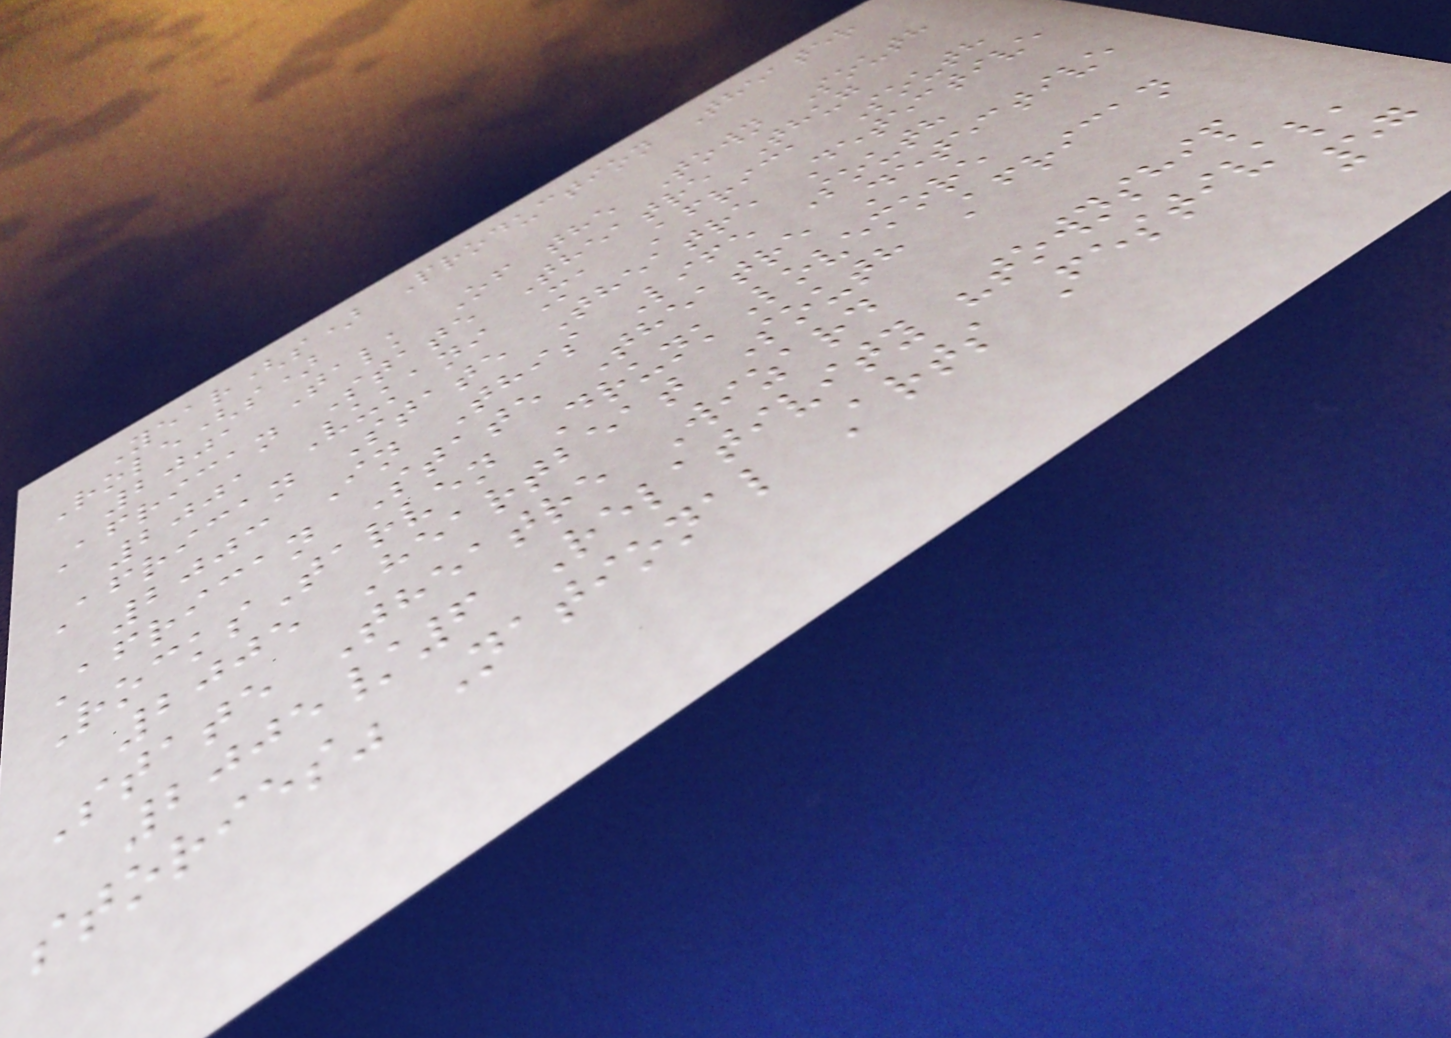Year(s) Production Theater
Role(s)
2001 Talk Of the Town South
African State Theatre Thug
2001 Vukani Ma Africa South
African State Theatre Detective
2003 In This Life South
African State Theatre Detective
RocksTarven DrunkLovemore
2005 Heartbeat South African
State Theatre Wizard
2005/6 Relativity "township
stories" National Arts Festival,
57
